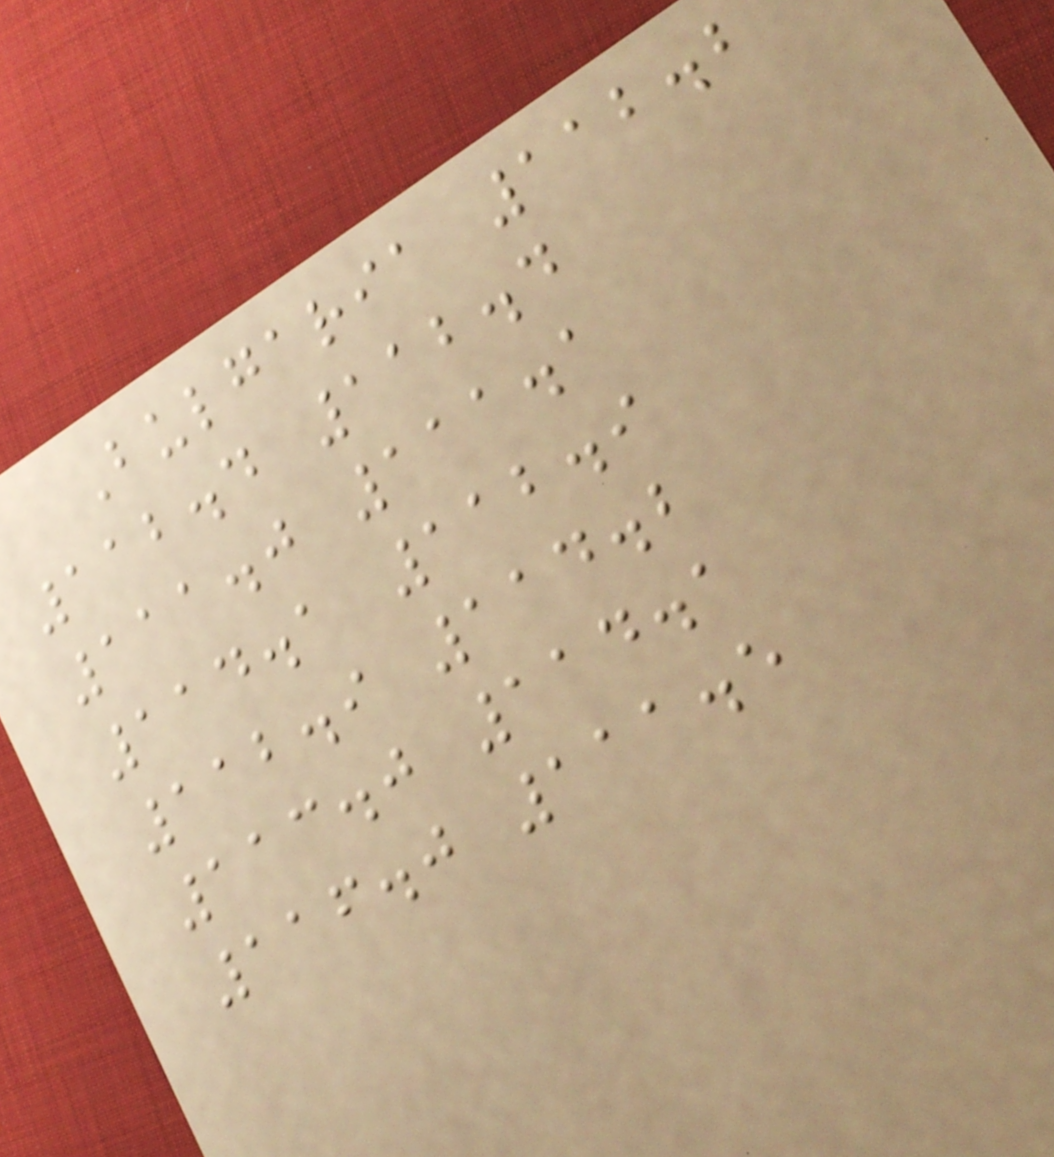Bulgaria 112.2
112.4 112.4
111.0 111.1
114.1 112.9
112.9 114.2
113.0 114.1
116.0 111.5
